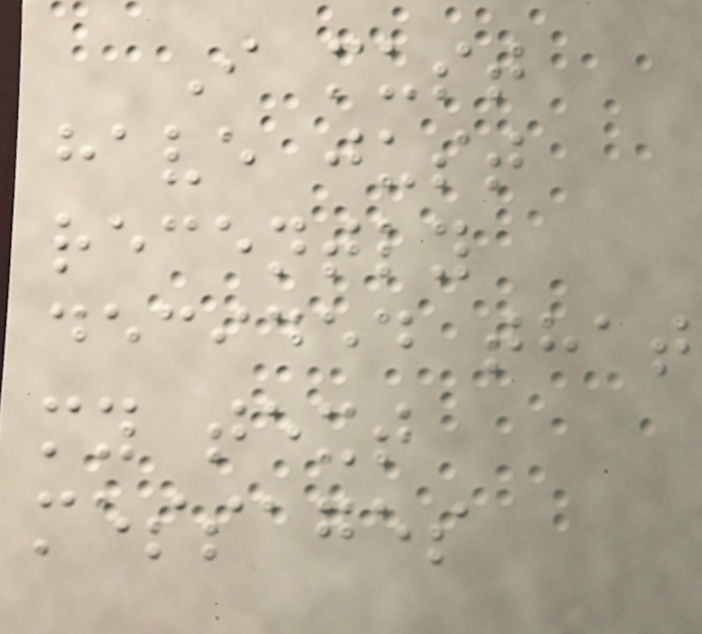I must
have just
recently
decided that
my text
messages
